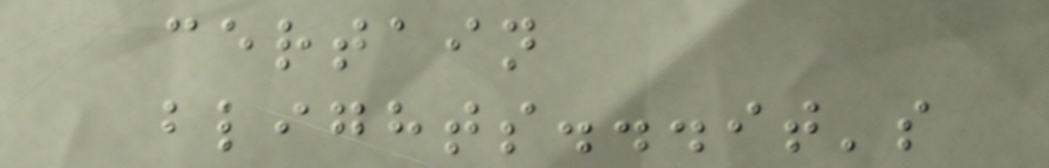certain
blights...it's
